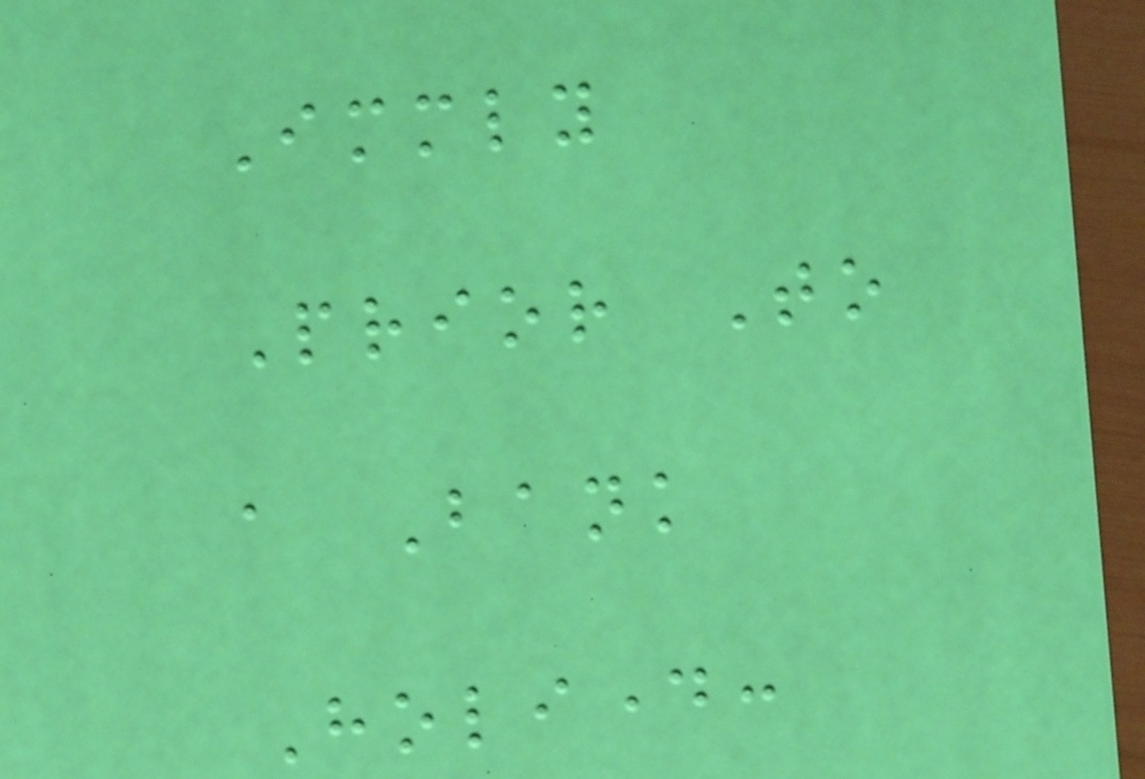Immediately
Prior To
a Bank
Holiday:
